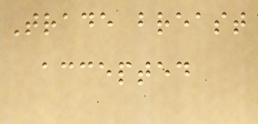Trade breast
accepted
